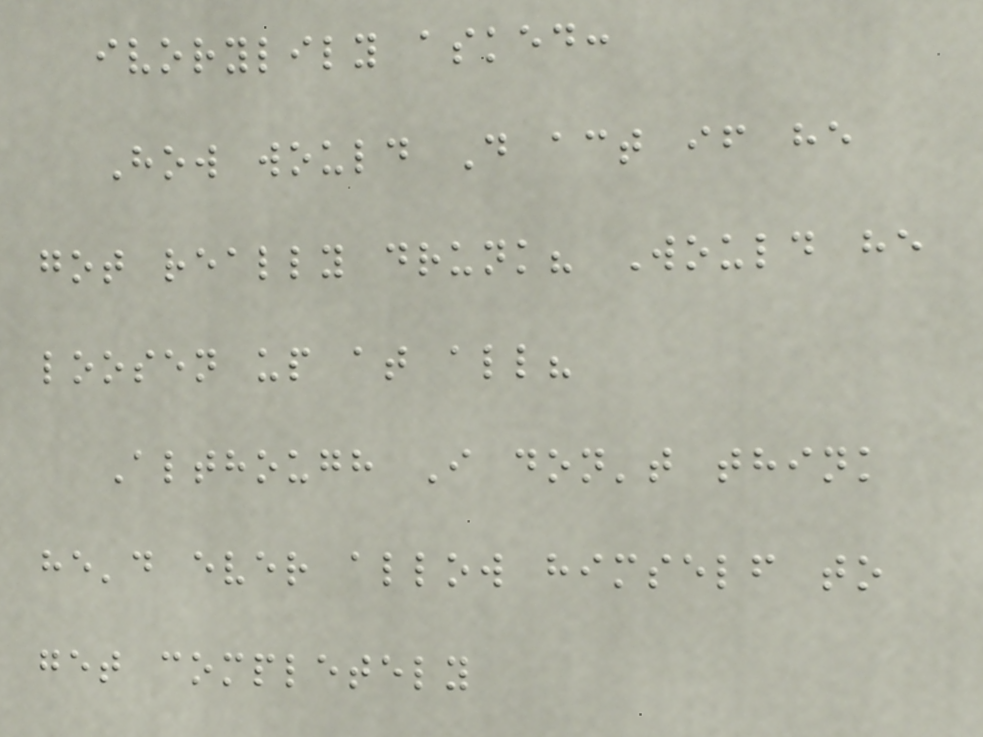ivorylily asked:
How would D act if he
got really drunk? Would he
loosen up at all?
Although I don't think
he'd ever allow himself to
get completely
